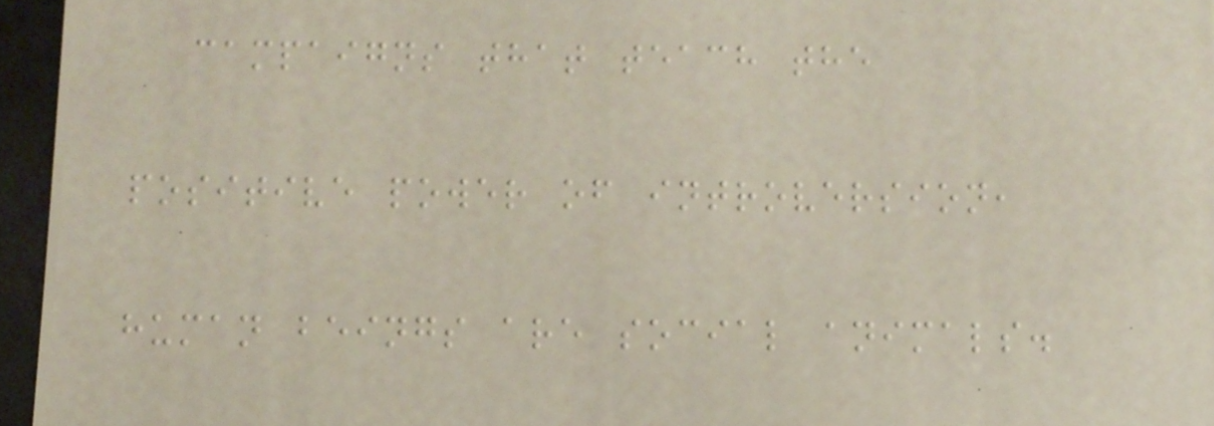campaigns that teach the
positive power of introversion,
human beings are social animals.
